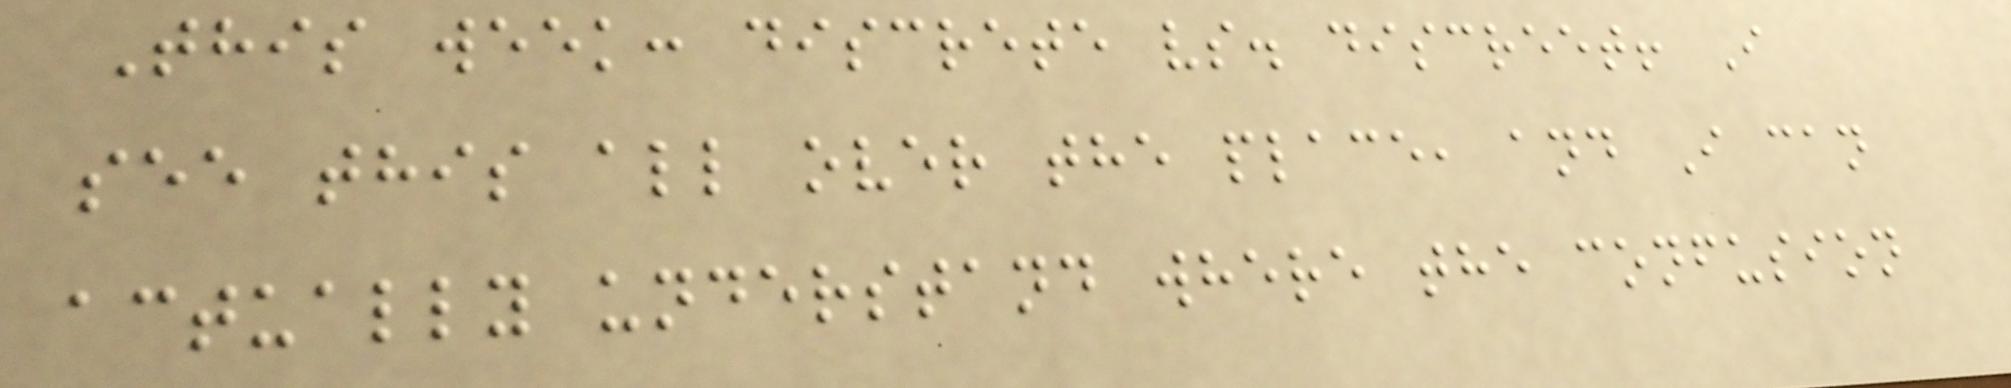This week: discrete vs. discreet! I
see this all over the place, and I can
actually understand where the confusion
